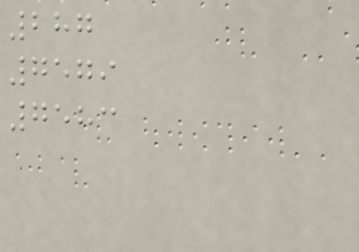287
7579
7583
